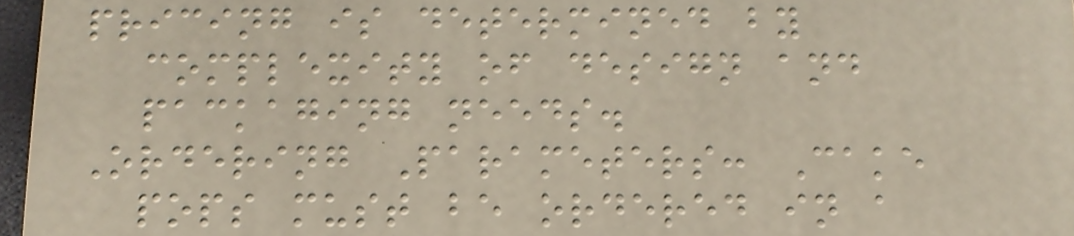pricing is determined by
complexity of design and
packaging needs.
Ordering Parameters: Cake
pops must be ordered in a
